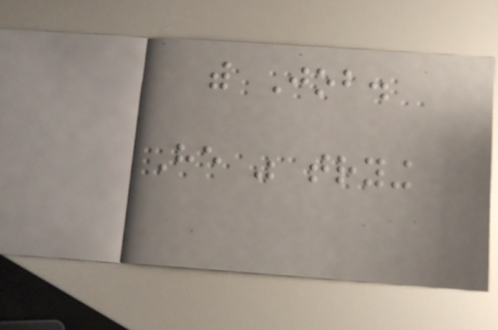with Job.
He was trying
